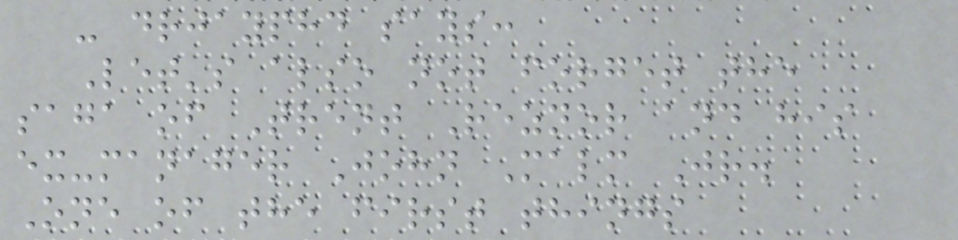- drjayphd says:
Let's also not forget the
saga of Trent Reznor and his
ex-manager John Malm Jr.
One of the first things
